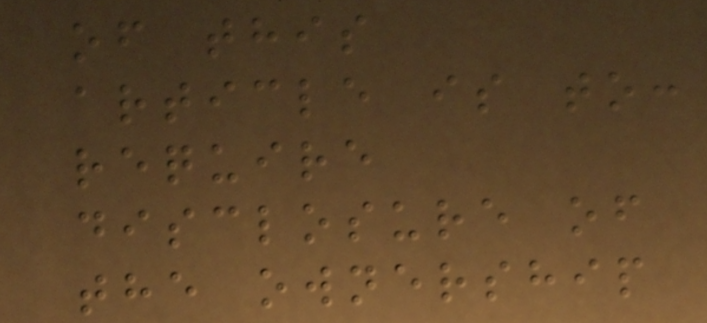of this
article is to:
require
disclosure of
the ownership
